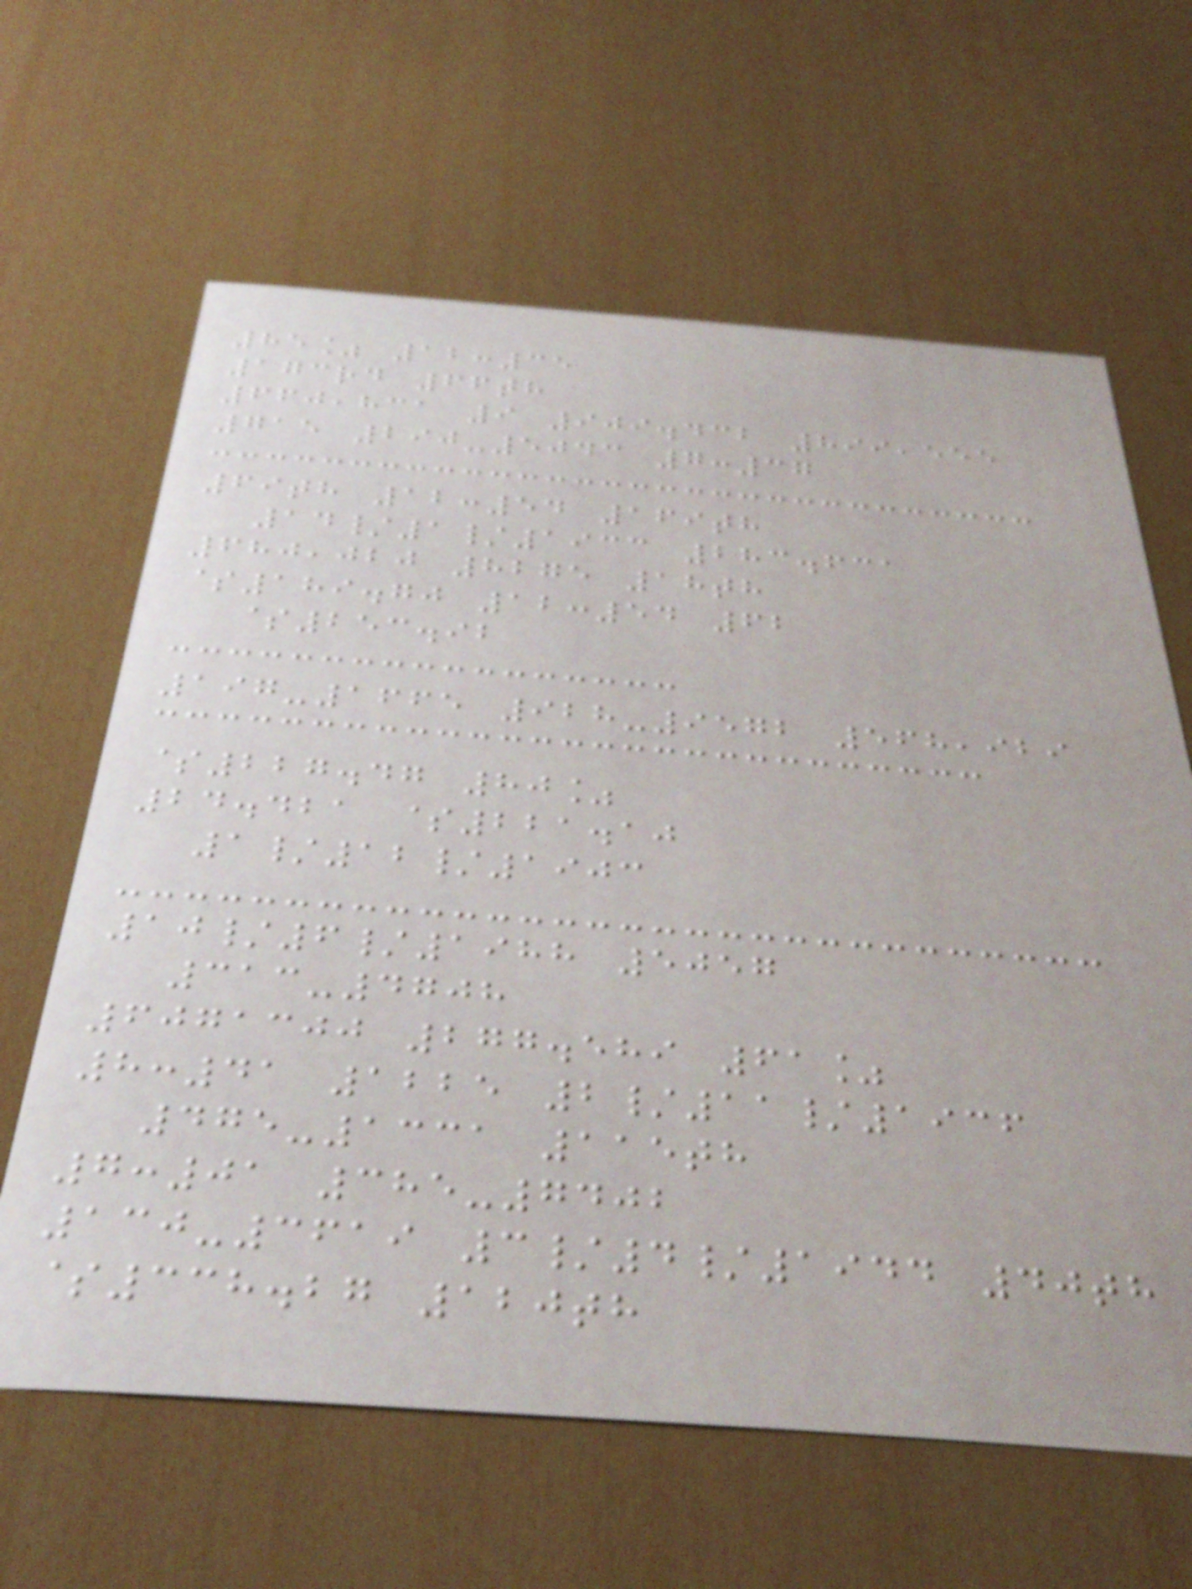85% 12:35
173rd 66th
660,831 9 909.432 899,555
715 290-5043 7:37
69th 12:54 169th
14/1/1933 283.631
680,020 8275 18th
$189.70 12:54 62
$253.92
197-1665 928-9572 568,929
$227.47 80%
24.421 $221.10
1/12/1903
10/6/1988 5057
313-4708
6071300 277.589 61%
8:41 1225 2/11/1936
475-1331 115th
7:01 385-7402
130-3619 3/4/1944 40th
$338.27 120th
